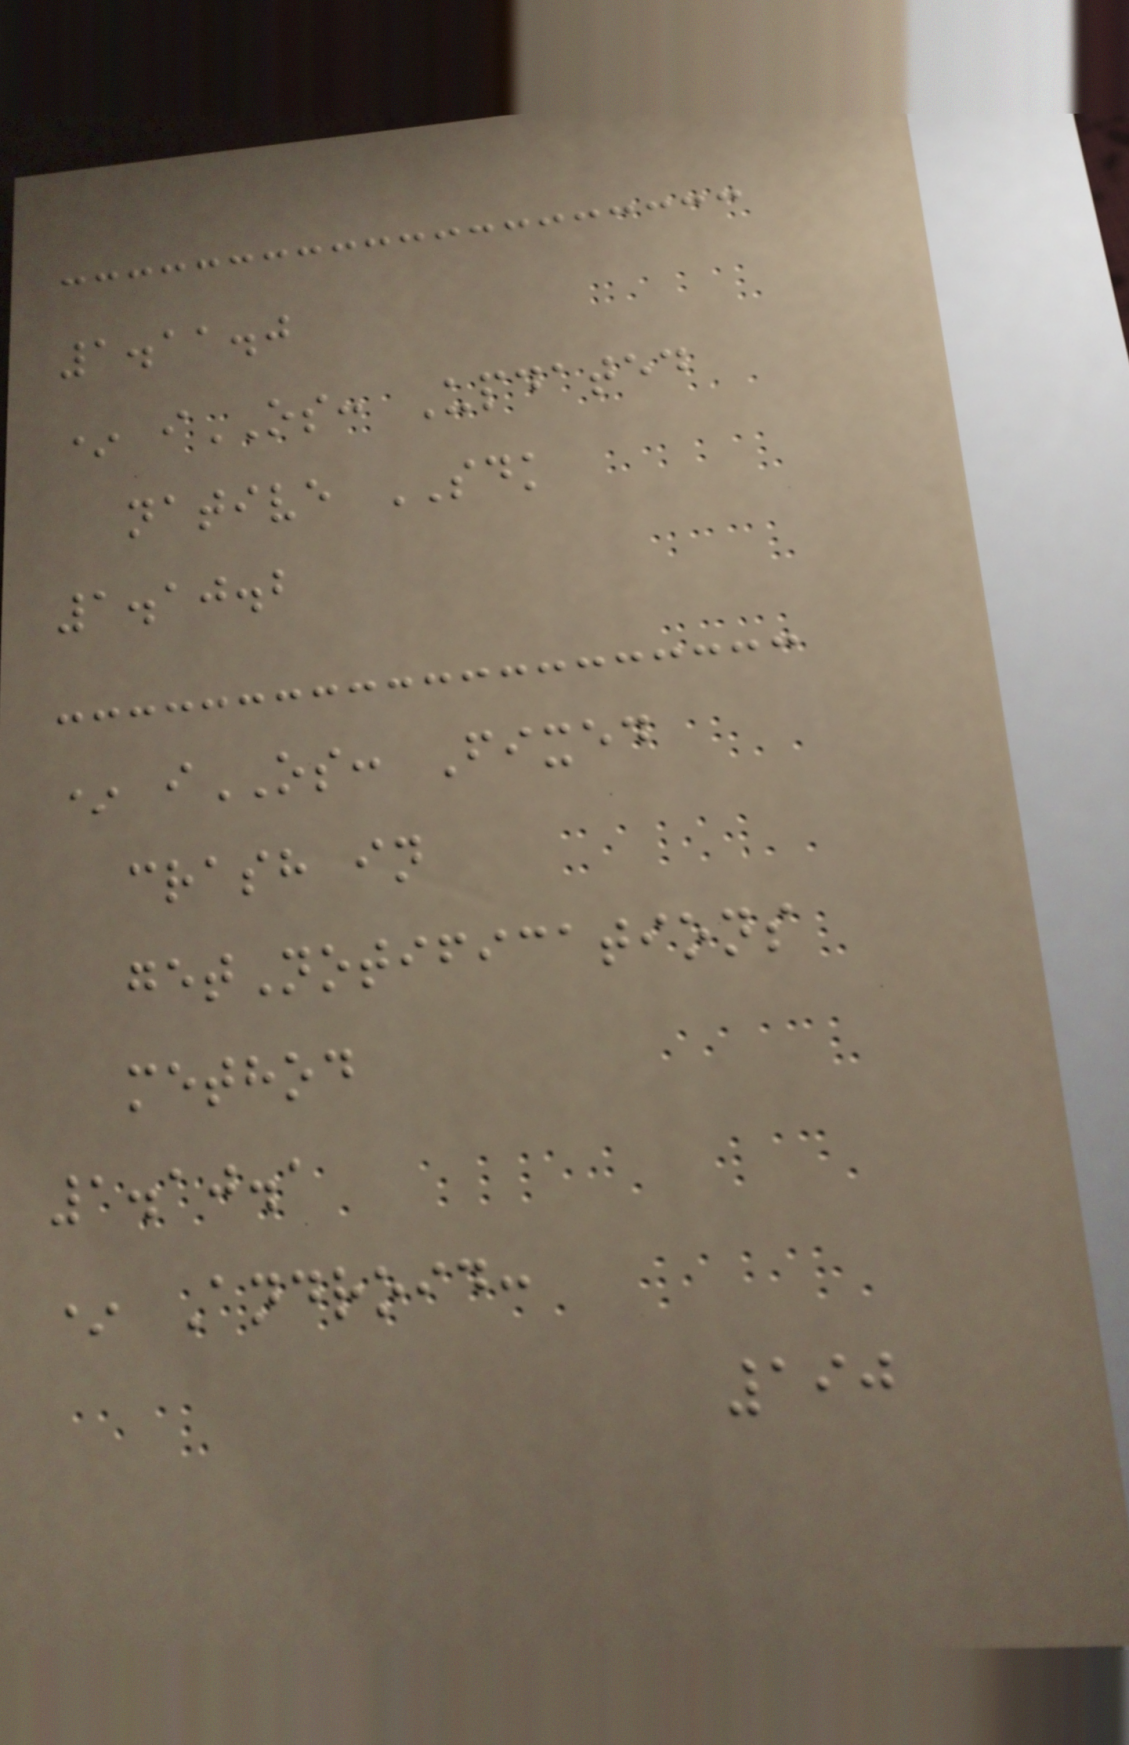1.11.0
* iOS: Updated
native SDK
1.10.2
* iOS: Fixed
crash in
getNotifications
method
1.10.1
* Android:
190
